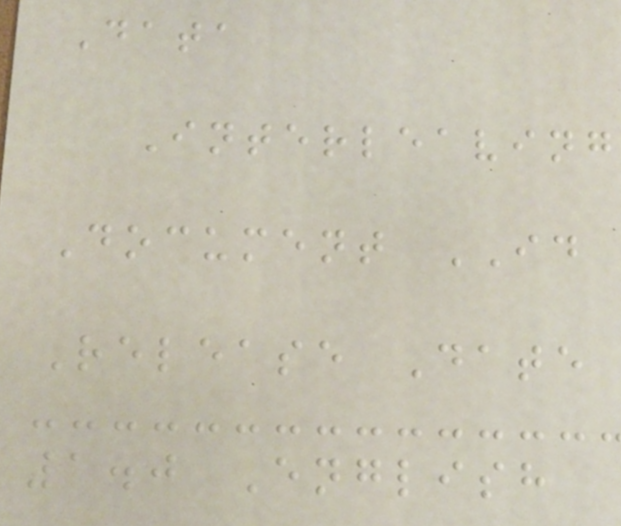Data
Interleaving
Document ID
Release Date
1.0 English
